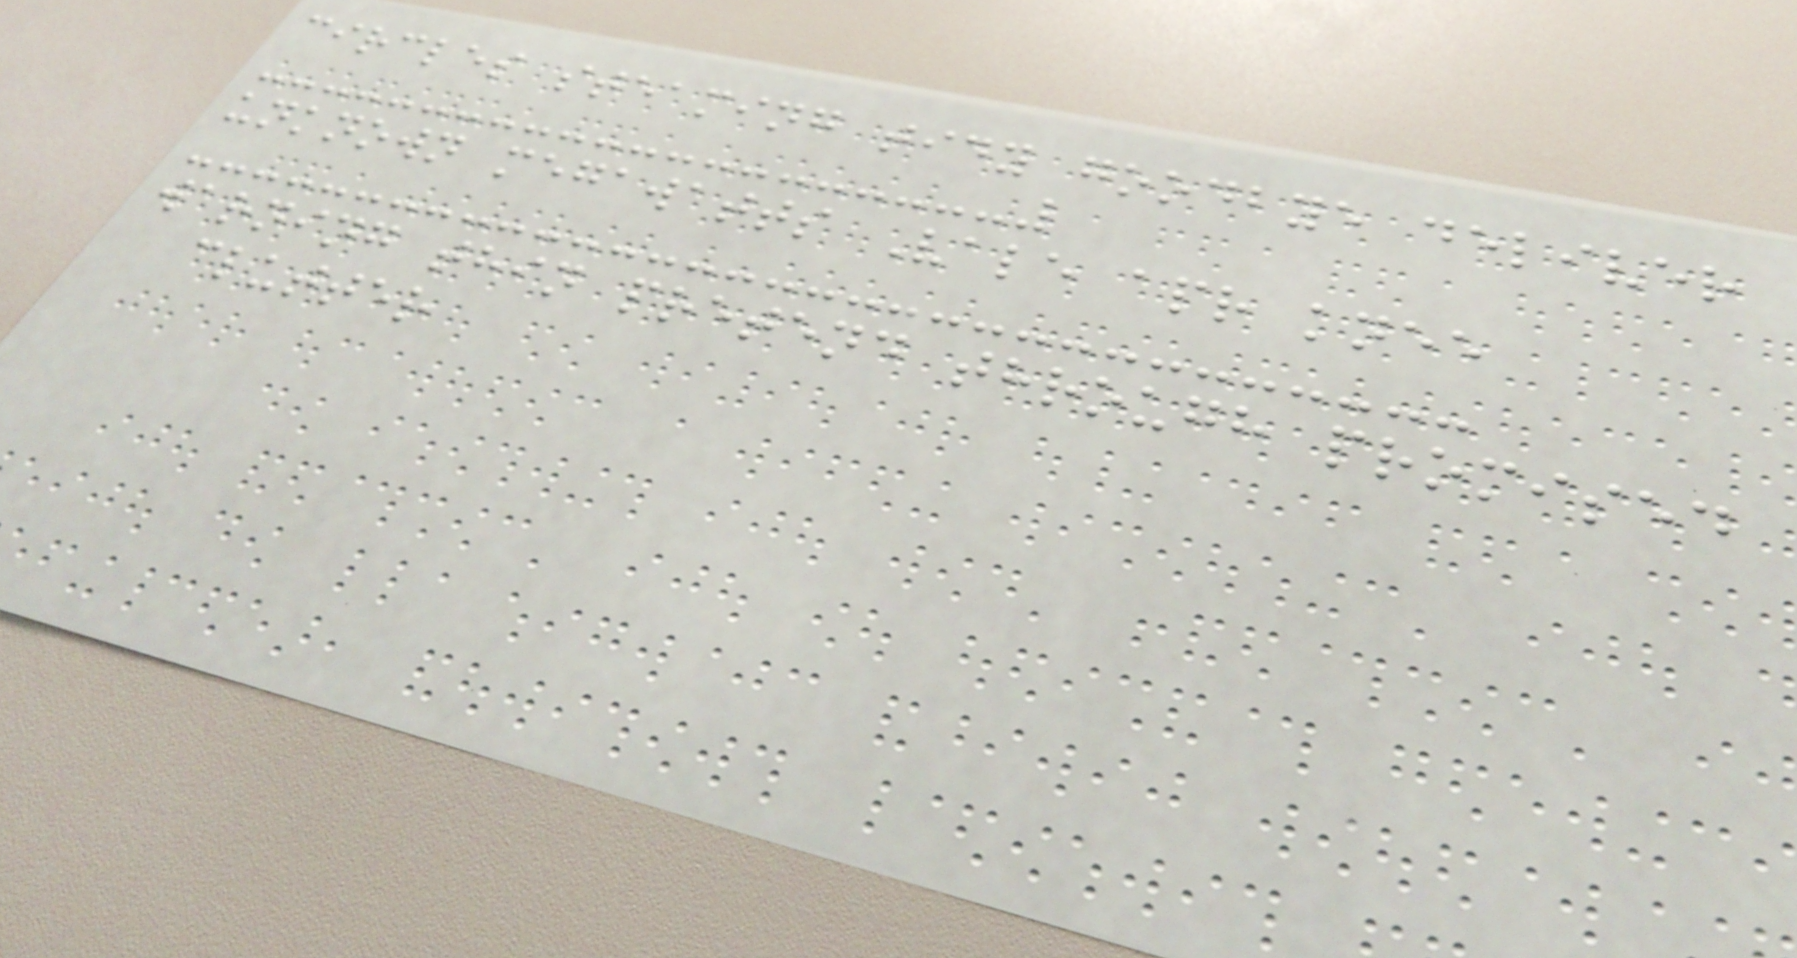circles steaming tidy goodbye deliver
unknown megawatts Vale apr knee
warning thin pretend through promised
clutter
